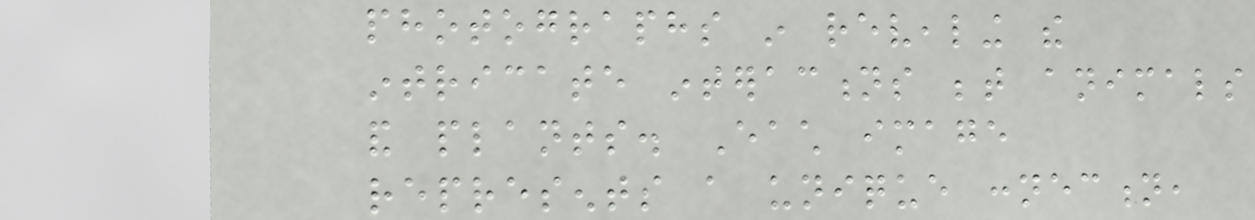photographs in revealing the
intricate interactions between animals
and plants. Each image
represents a unique connection,
